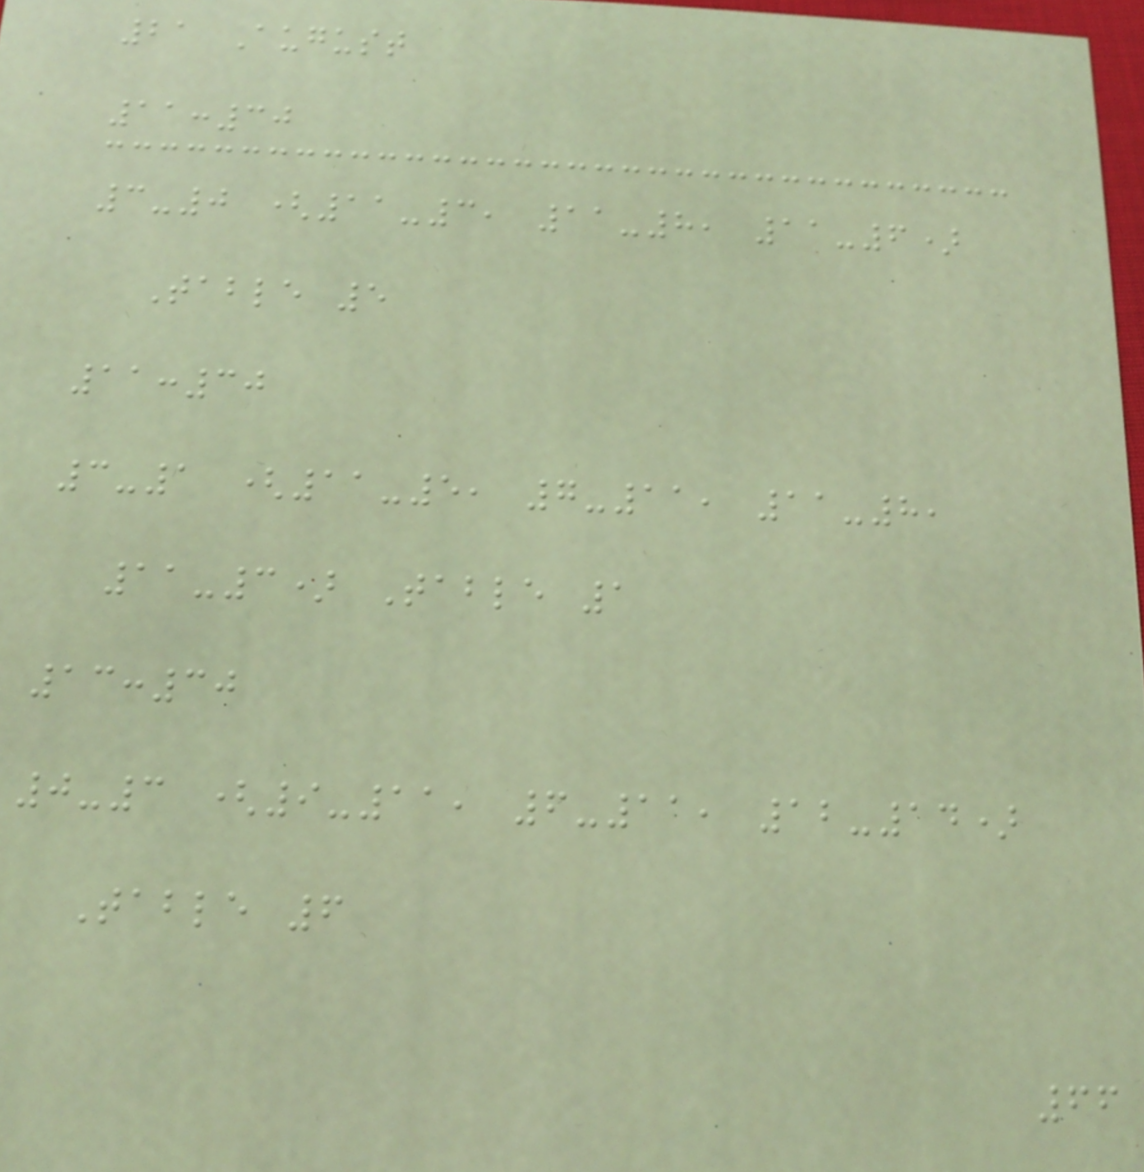21 August
11:30
3-0 (11-3, 11-8, 11-6)
Table 5
11:30
3-1 (11-5, 7-11, 11-8,
11-3) Table 1
13:30
0-3 (9-11, 6-11, 12-14)
Table 6
66
